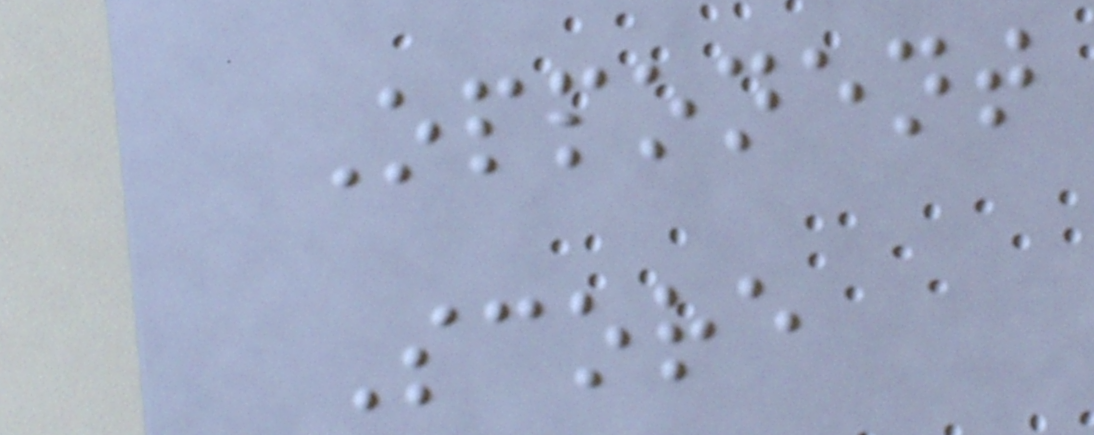Opponent
Score
